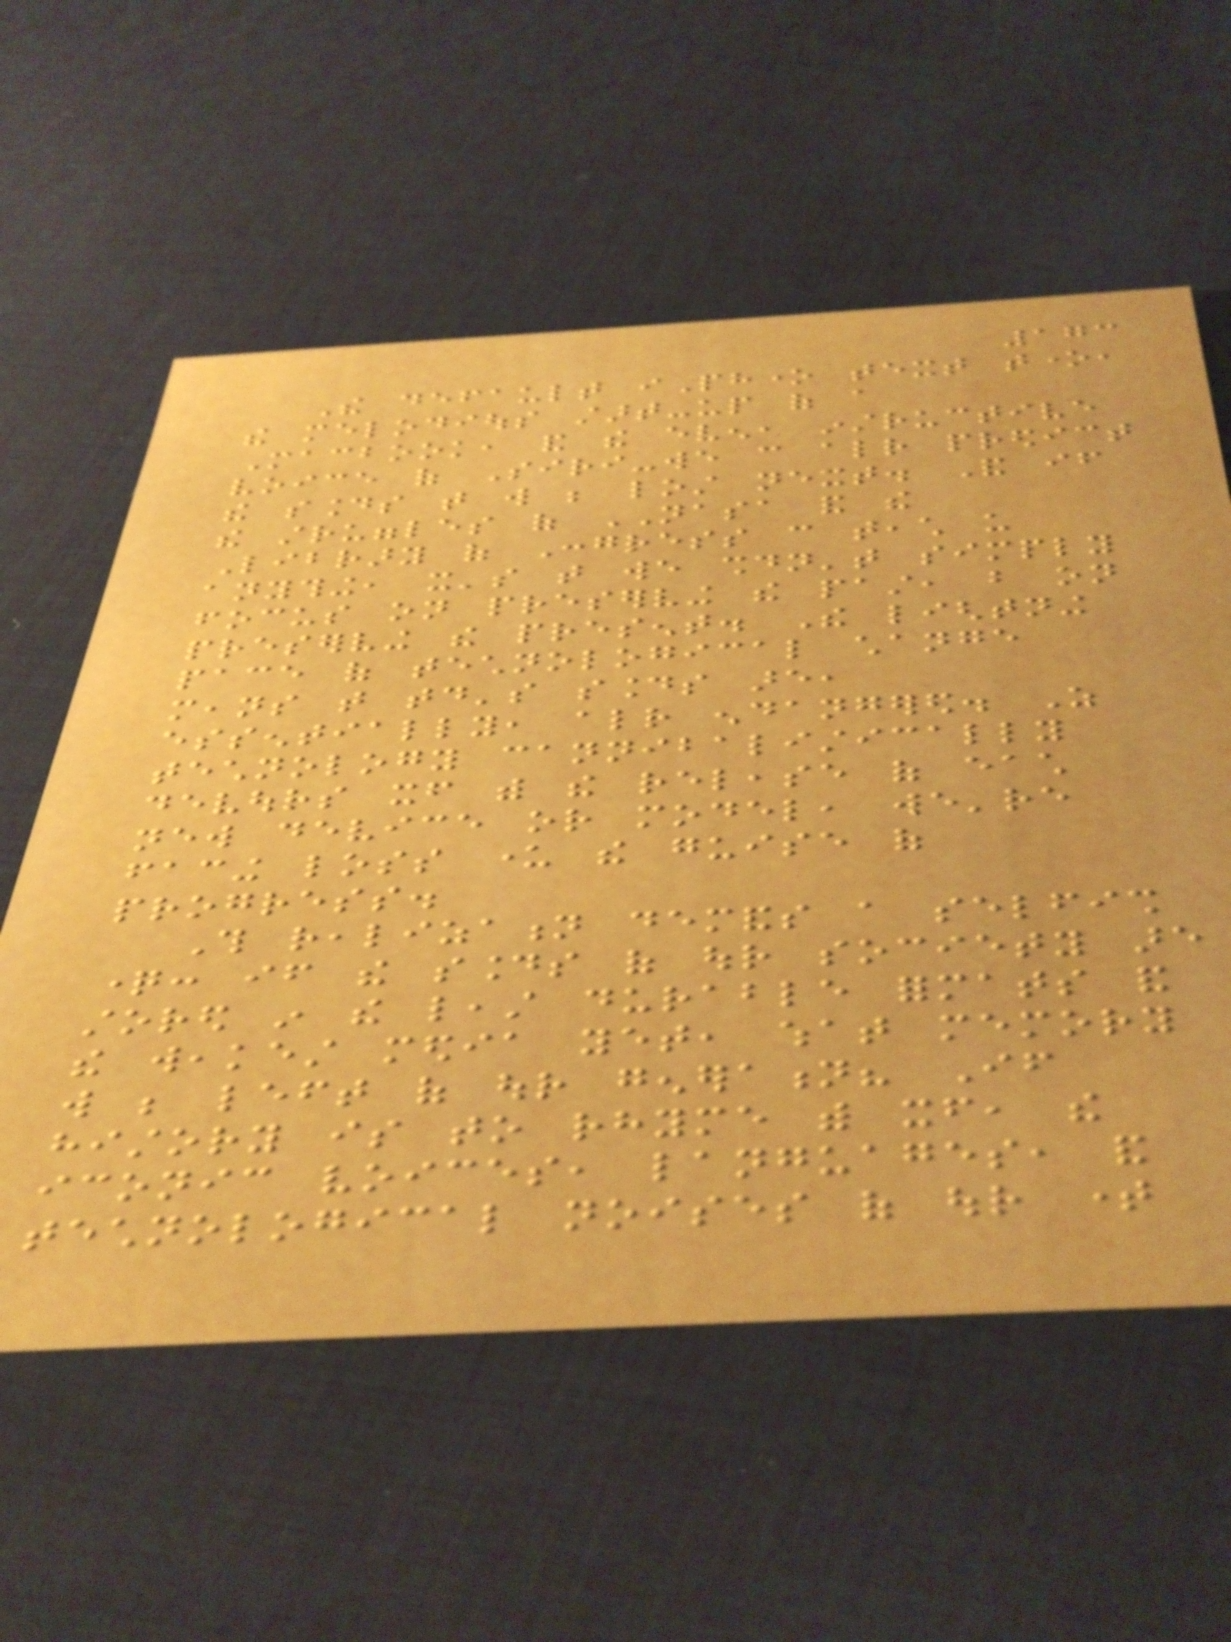173
The default iPhone text tone,
the melodious start-up of a
Macbook, and the even, instructive
voice of Siri-we can already predict
the sounds that will be lost next. And if
the struggles of NASA and the
Library of Congress can teach us
anything, it's that we shouldn't simply
focus on preserving the past, but on
preserving the present. The lightning
pace of technological change
means that today's sounds are,
essentially, already endangered. As
technology cannibalistically
devours itself with the release of each
new device or model, we're
facing loss under the guise of
progress.
This realization demands a selfish
question: if the sounds of our society are
stored in the least durable formats and
the weakest media yet, what memory
will be left of our generation? If
history is to rhyme with itself, the
iconic voices, languages, and
technological noises of our time
